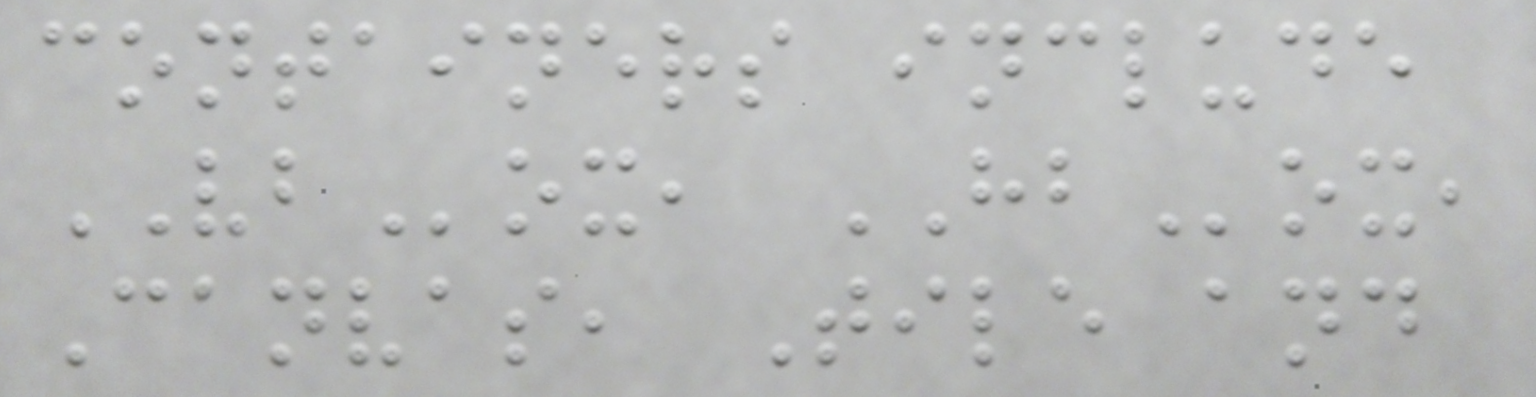containers include
VBox, HBox,
Canvas, Tile and
